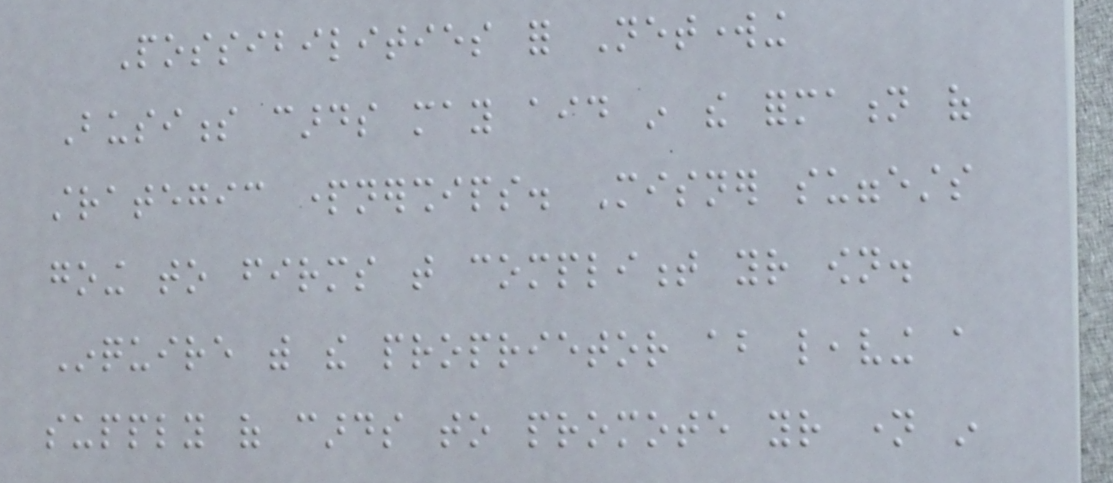Possibilities for Networking
Business cards may aid in the formation of
strategic partnerships. Misner suggests
going to firms that compliment your own.
Inquire with the proprietor about leaving a
supply of cards to promote your name in
